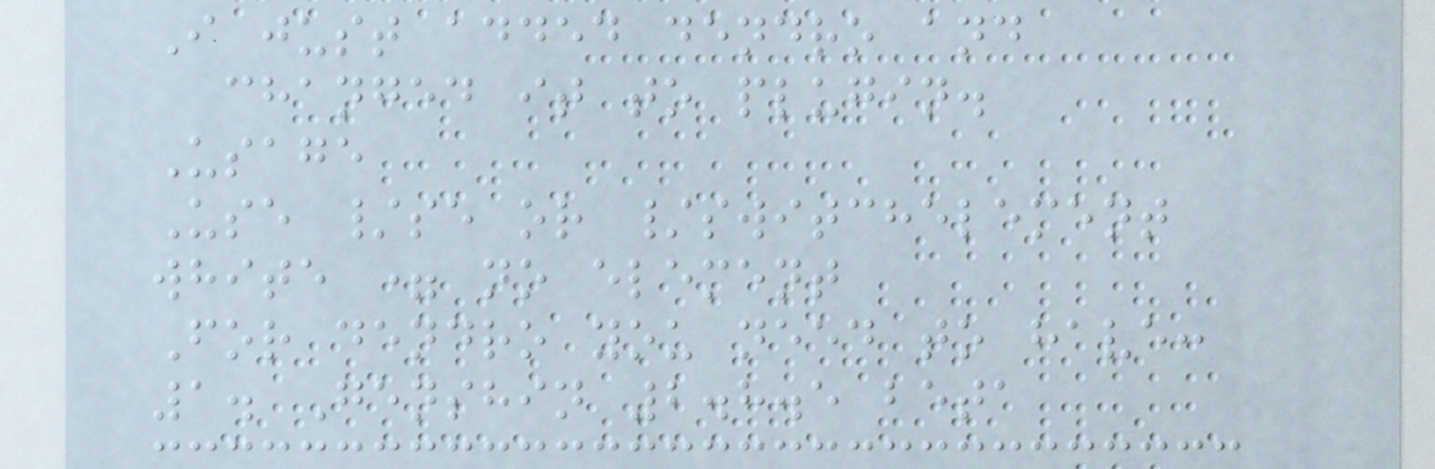I just added dendro and
changed it to plugin.
Usage
Use /se or /switchelement
white = no element
For dendro you need to have:
1. Genshin 2.8.5 beta
